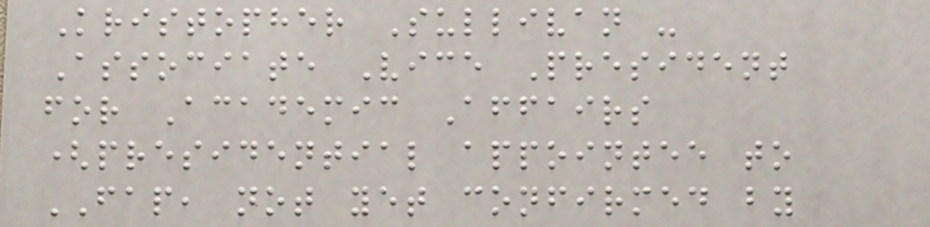Kristopher Sullivan -
Associate Vice President
for Academic Affairs
(presidential appointee to
FAP, not yet confirmed by
